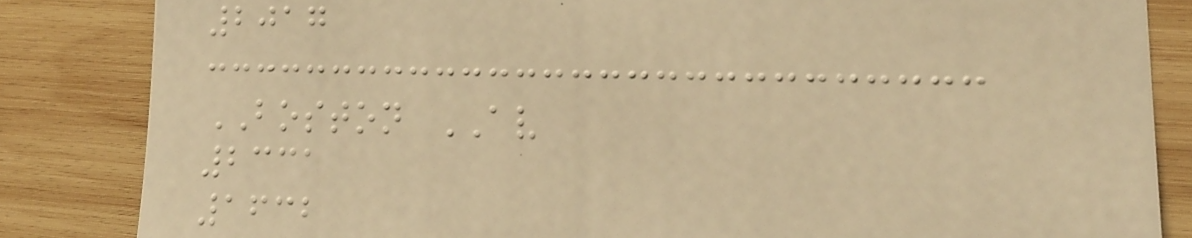2017
BOSTON AV
2331
1632
